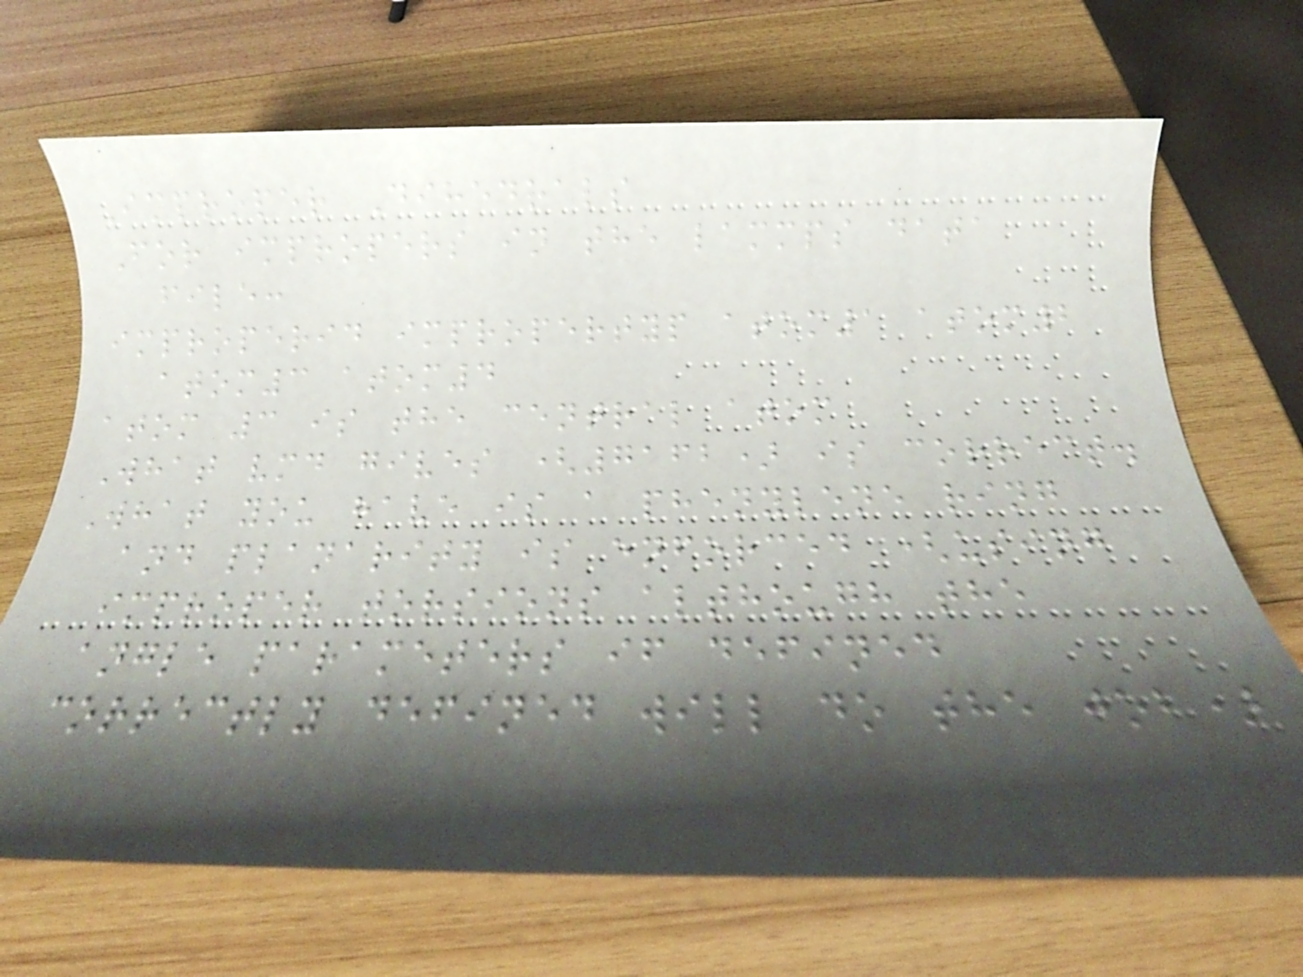Improper Dihedrals
For impropers in the lammps data
file:
improperid impropertyp atom1 atom2
atom3 atom4
atom 3 is the central atom
What vmd gives (7162) is correct.
What you have is a phenylene ring
and planarity is enforced (using
improper torsions although the
angle parameters if defined
correctly defined will do the job)
